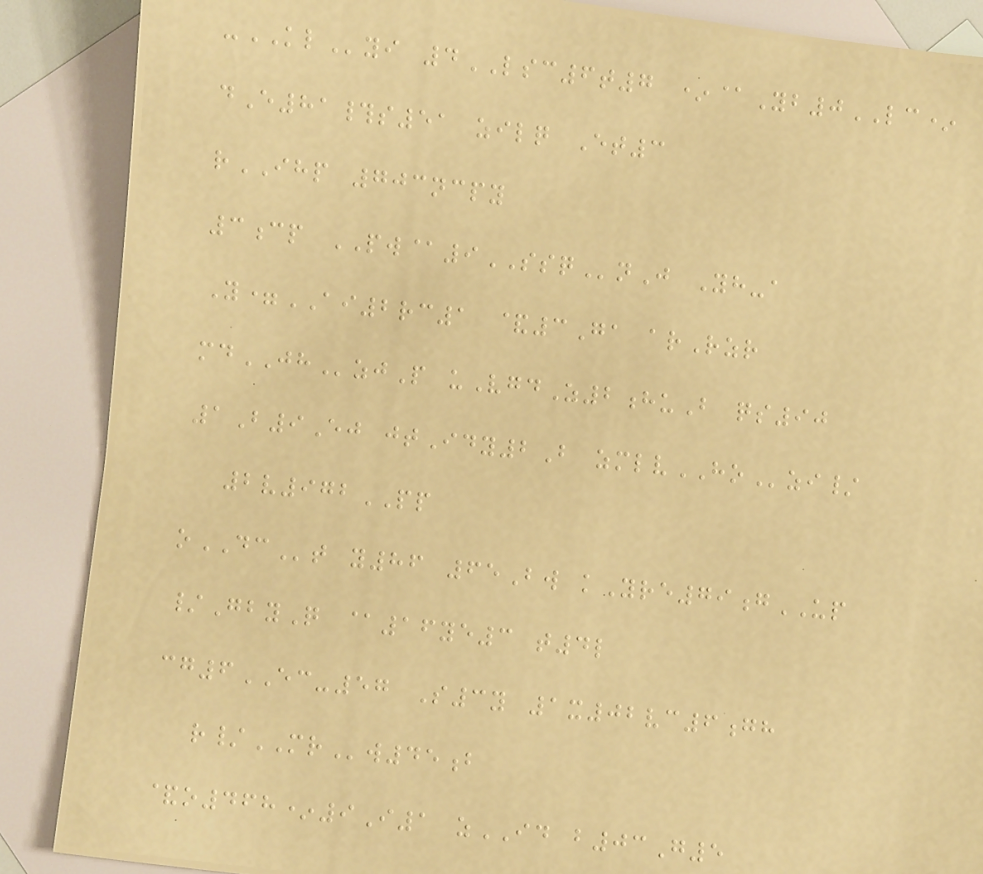-KLyi 4LSC6t7 *@Yb0LC*
dE81#s51 zilq Et3
rIHP 703ncpy
3cp PW@9SSQnJ Yh-a
Y=AI2rc1 &3Ga arRzr
mdJHzjP uVgdZ2huB qs90
1B9Ej jtIdy2B zmlvHOzi/
2v972PP
oDCt y86 65Bw kYre79gUP
/GbyQ @16ye3 t4l
cg6EC-57 S3y 1x02vc6gh
r/MRw45b
&o468*9I1 zID b03G5
